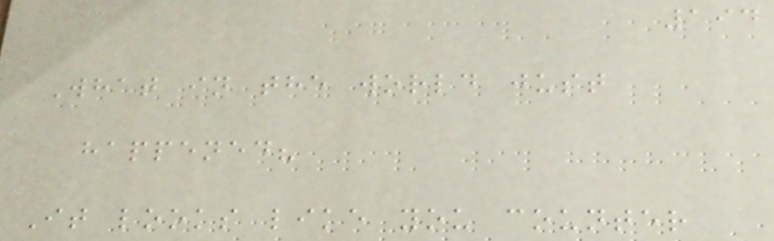194
What in the world just
happened?
It looks like you counter
